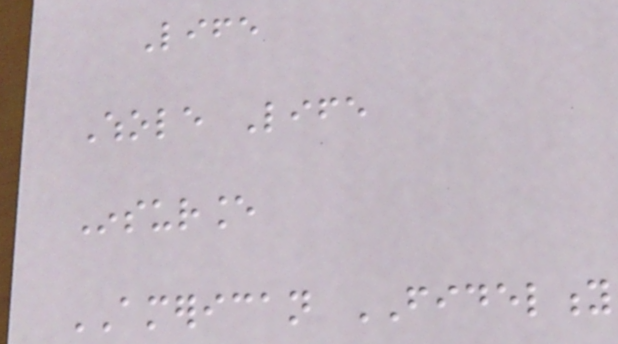Life
Whole Life
Insurance
AMERICAN FIDELITY
